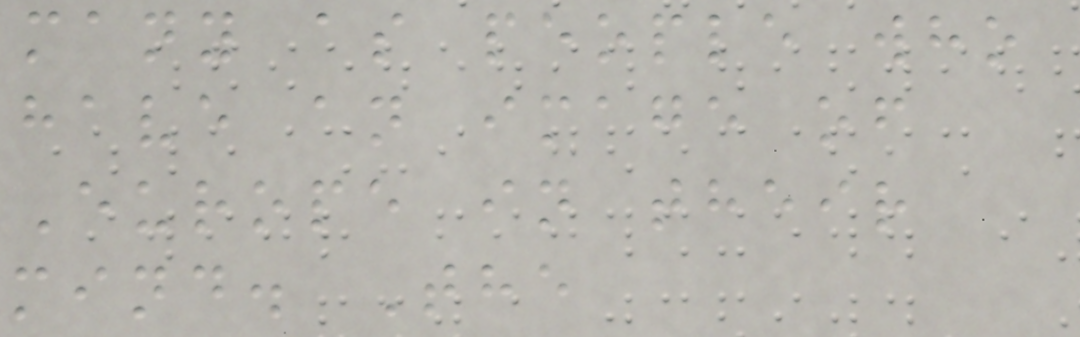many as people who
have an image of
Europe in their
mind. The
